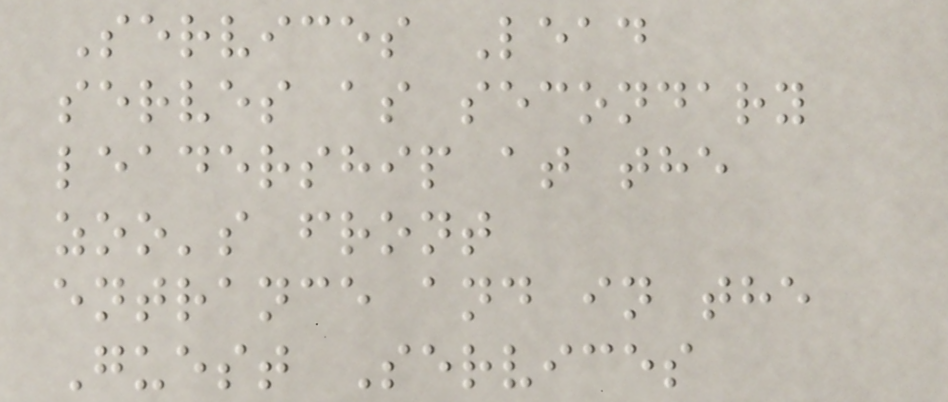Services Lead
serves as secondary
leadership at the
zoo's front
entrance and in the
Guest Services
